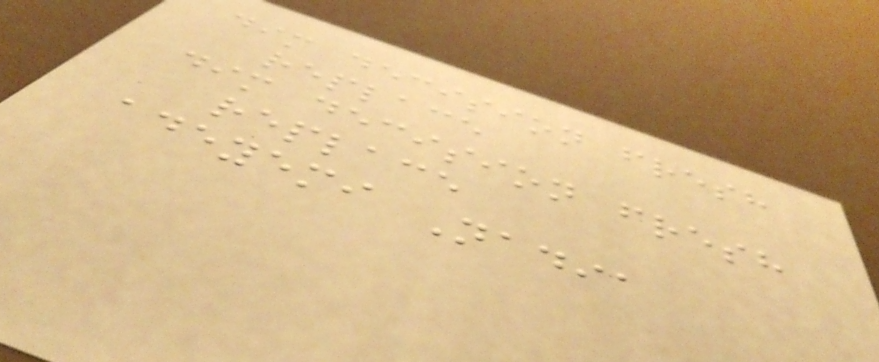dim decision fresh
replace
dim decision fresh
replace
adeyemi Nadia
